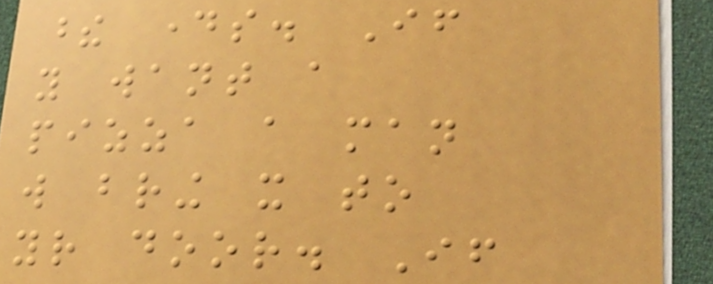these days. If
you want a
pizza a man
will bring it to
your door. If
